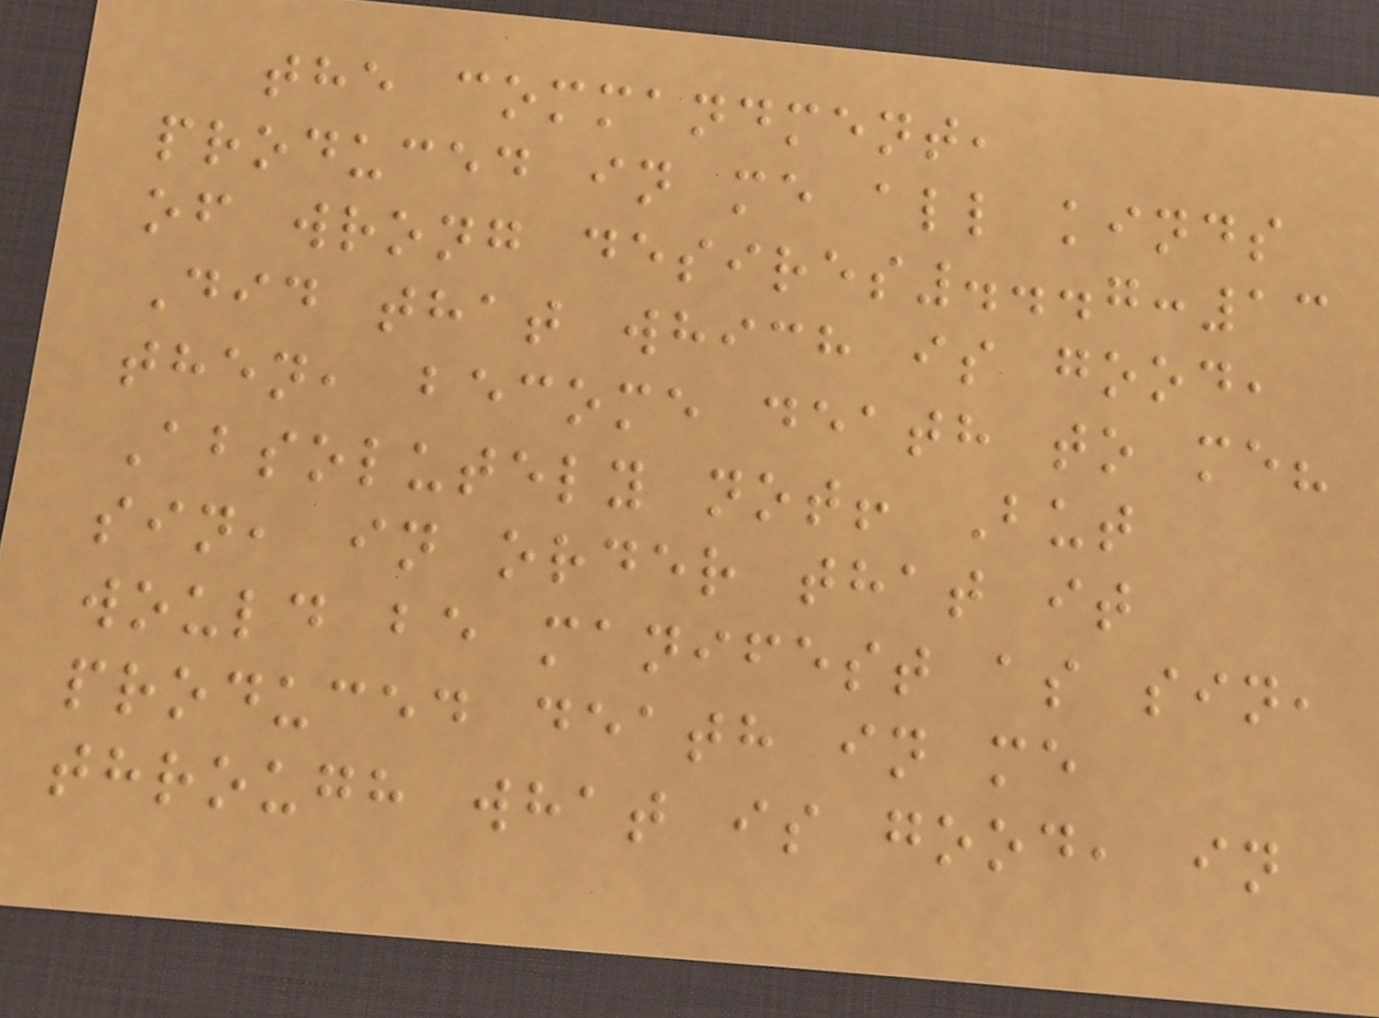the commandment,
produced in me all kinds
of wrong desires...7:13
Did that which is good,
then, become death to me?
Absolutely not! But
sin, in order that it
would be manifest as sin,
produced death in me
through what is good, in
